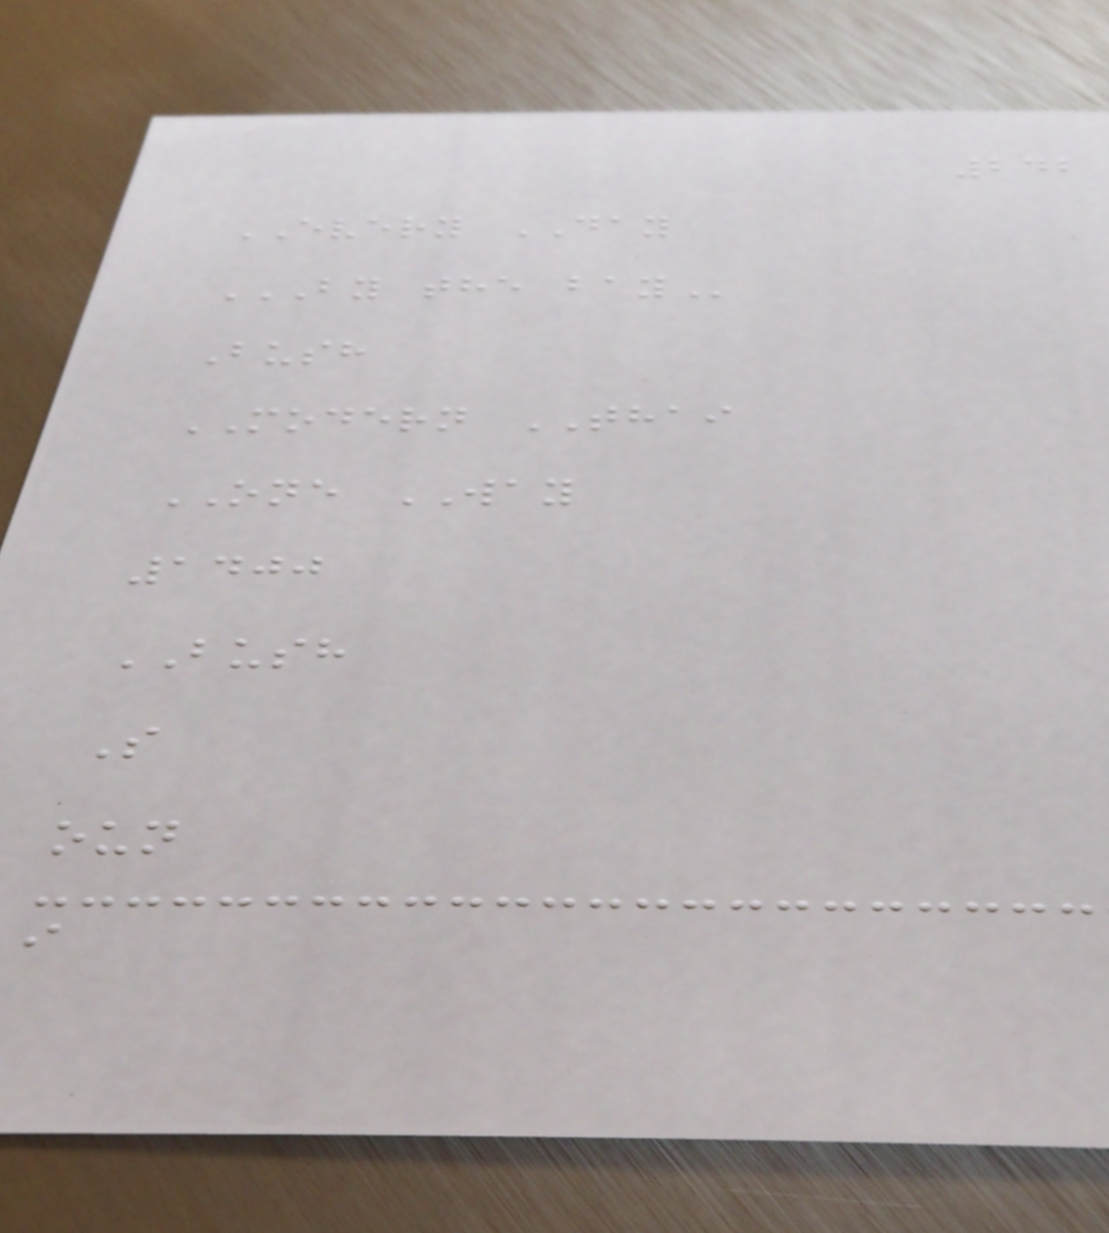242
EVERY DAY
BY THE BAY
Bush
MODERN THAI
ONE WAY
1400
BUSH
S
oun
i
